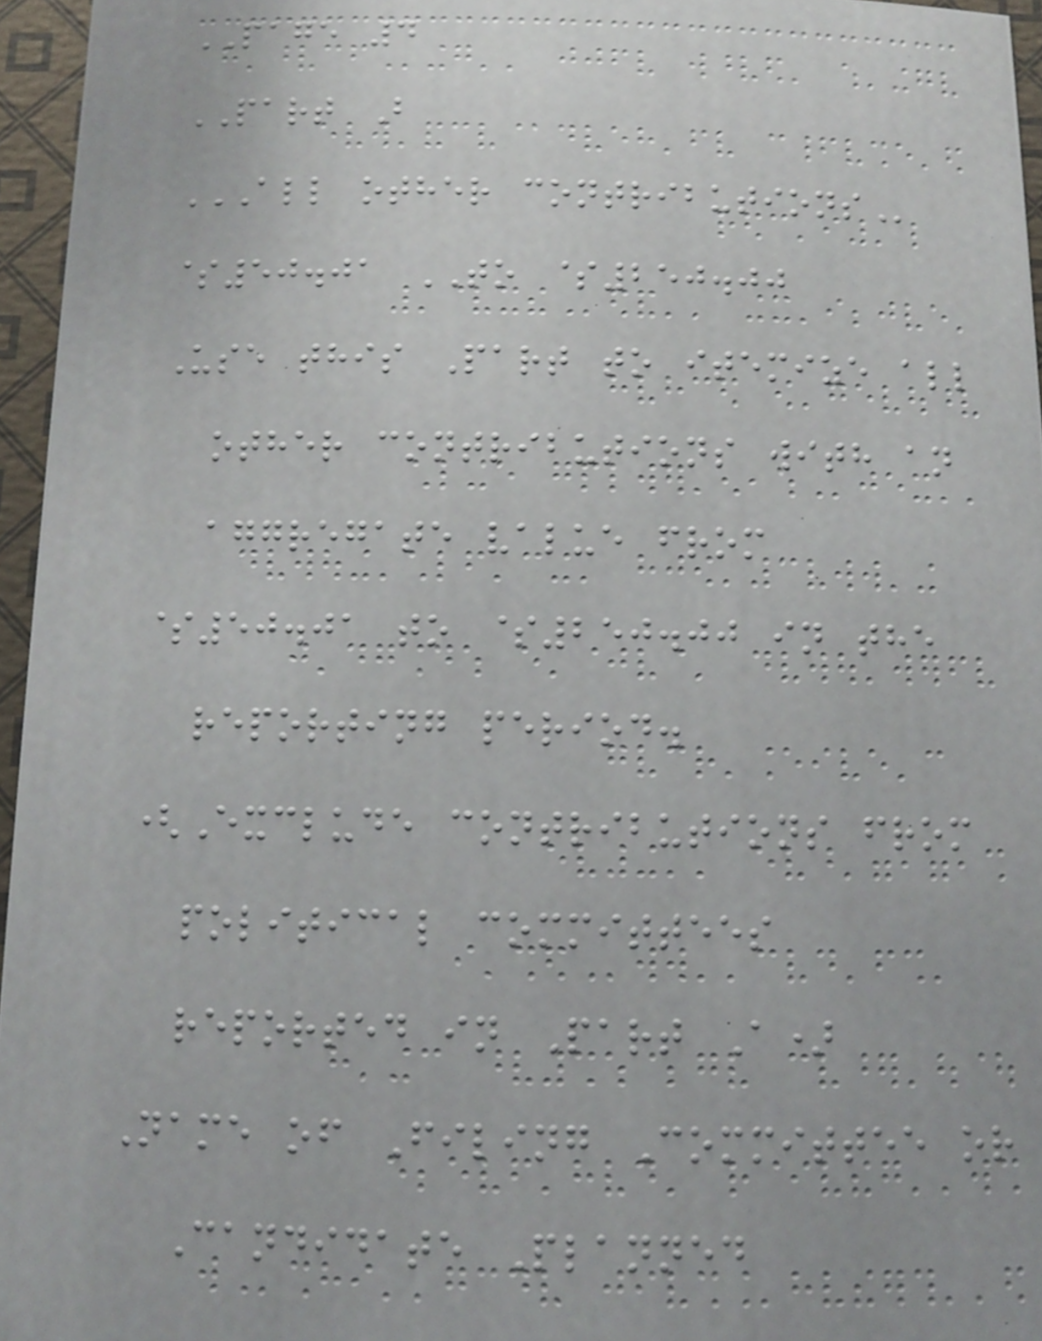PAGE 4
PART B
ALL OTHER CONTRIBUTIONS
$50.01 TO $250.00
Use this Part to itemize all
other contributions with an
aggregate value from
$50.01 to $250.00 in the
reporting period.
(Exclude contributions from
political committees
reported in Part A)
Name of Filing Committee or
Candidate Planned
